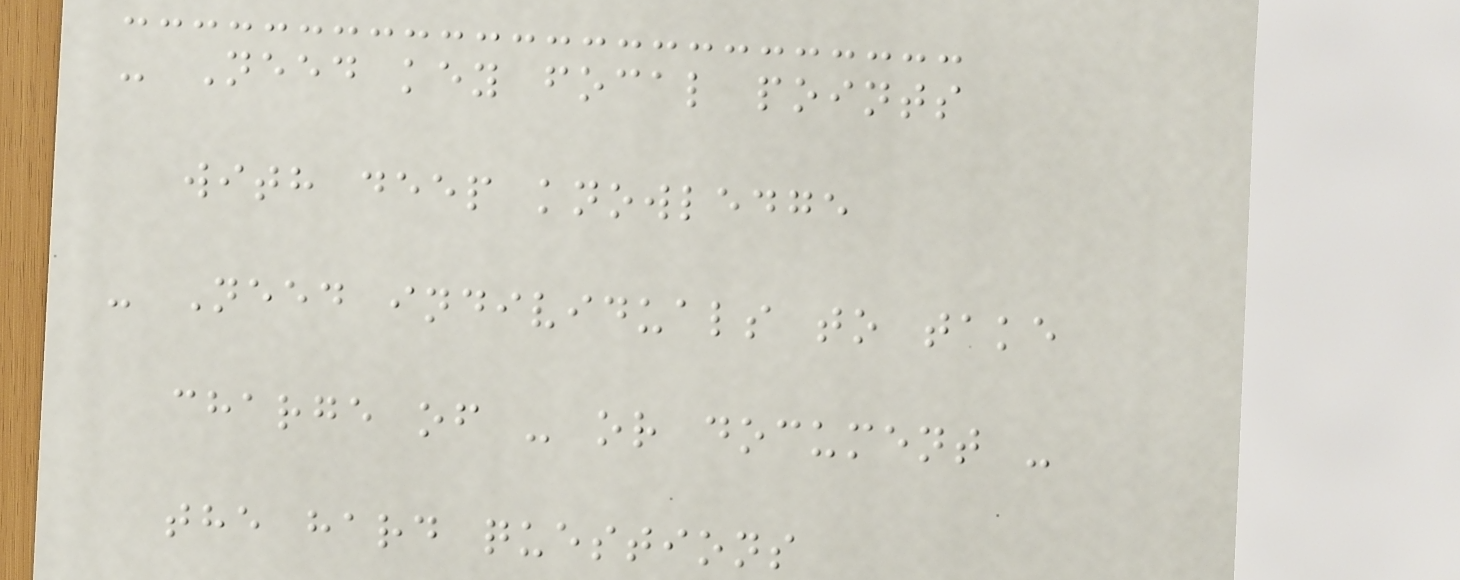- Need key focal points
with deep knowledge
- Need individuals to take
charge of - or document -
the hard questions
